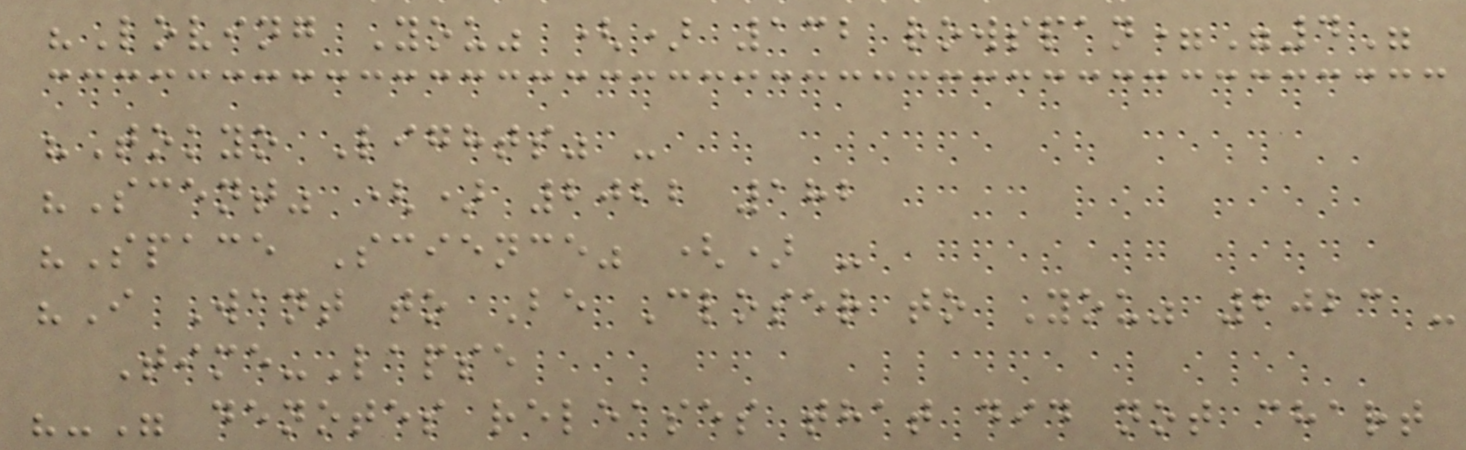"Loving You" () 132 rowspan="4"
"Tokyo Lights" -
"Scent" () 2022 182
"Space Science" () -
"I Want to Be Closer to You" 2023 -
Time-Lapse
"-" denotes releases that did not chart
